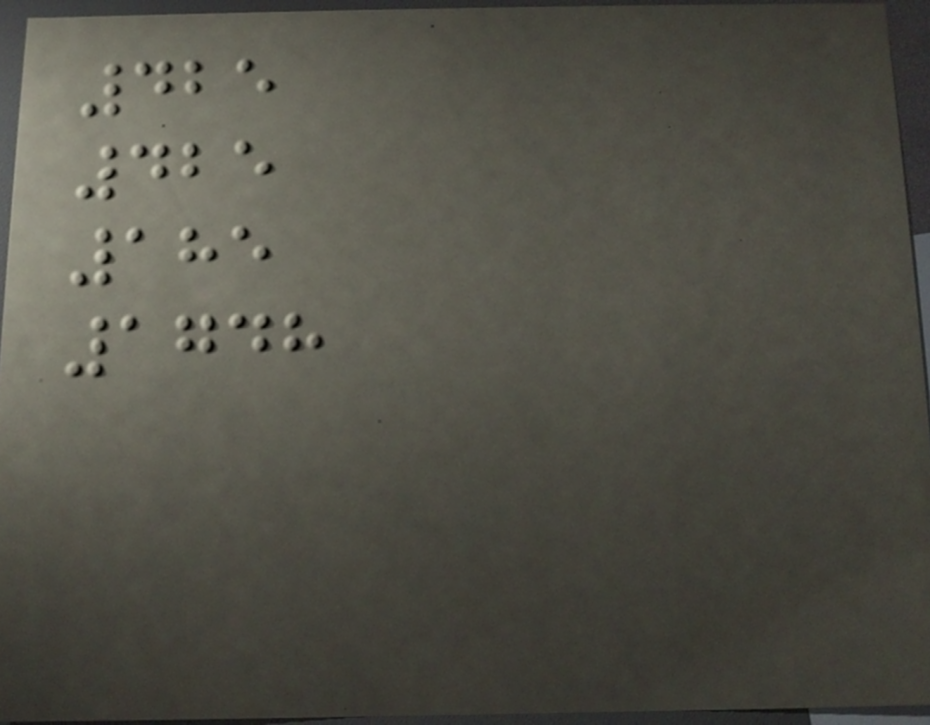425
425
185
1748
